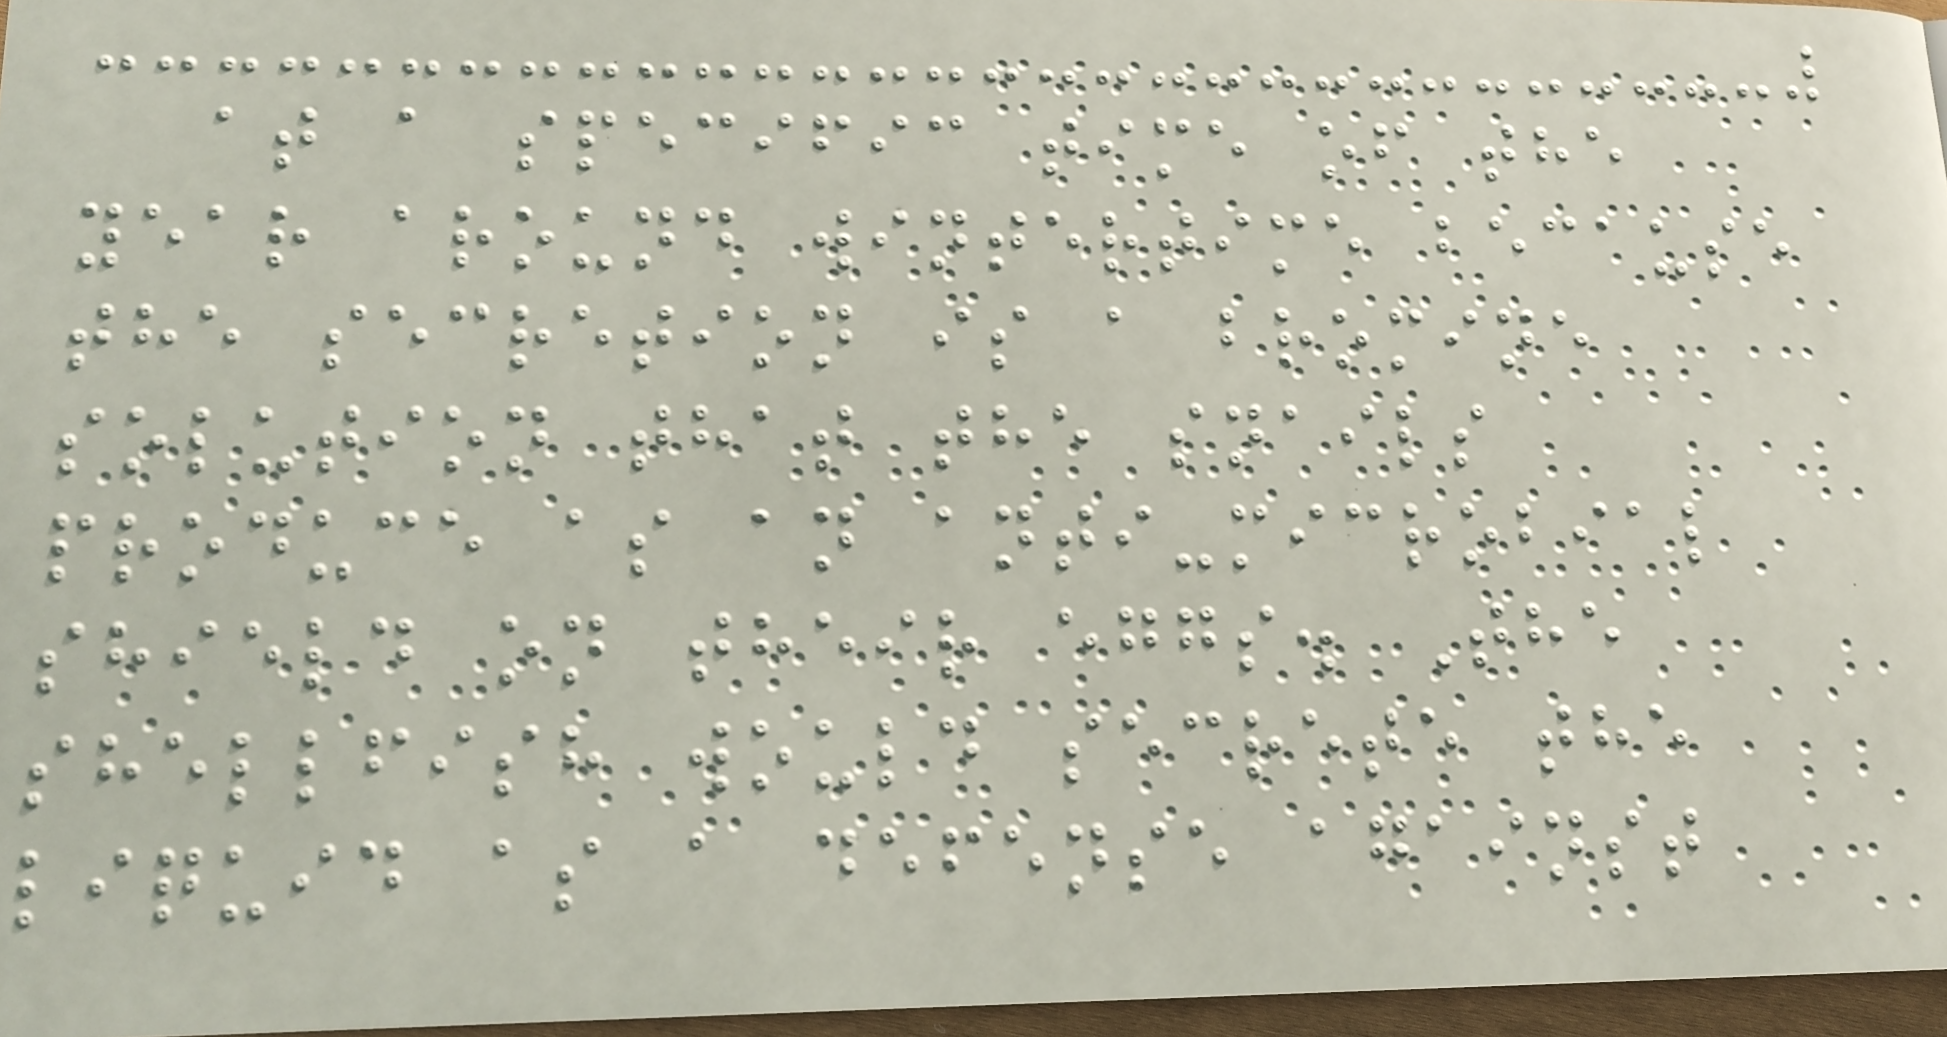at a specific time of the
year around wintertime because
the secretion is a bromine
solution that the snails
produce as an anti-microbial
shield on their eggs. The
shellfish would secrete the
liquid as a defense against
